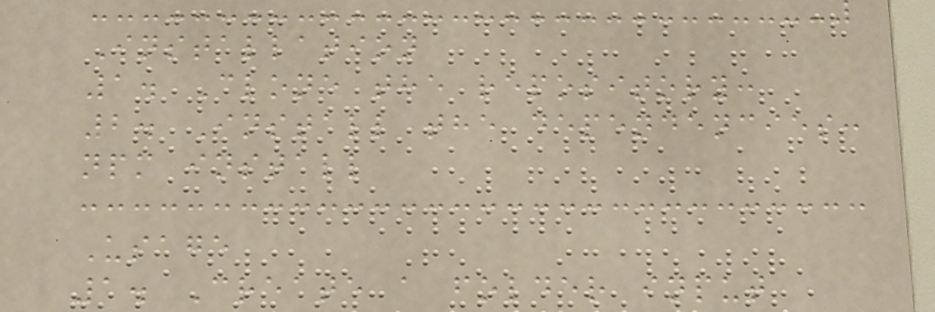Installation
1. Clone the repository:
2. Install the dependencies:
npm install
Usage
1. Create a folder input
